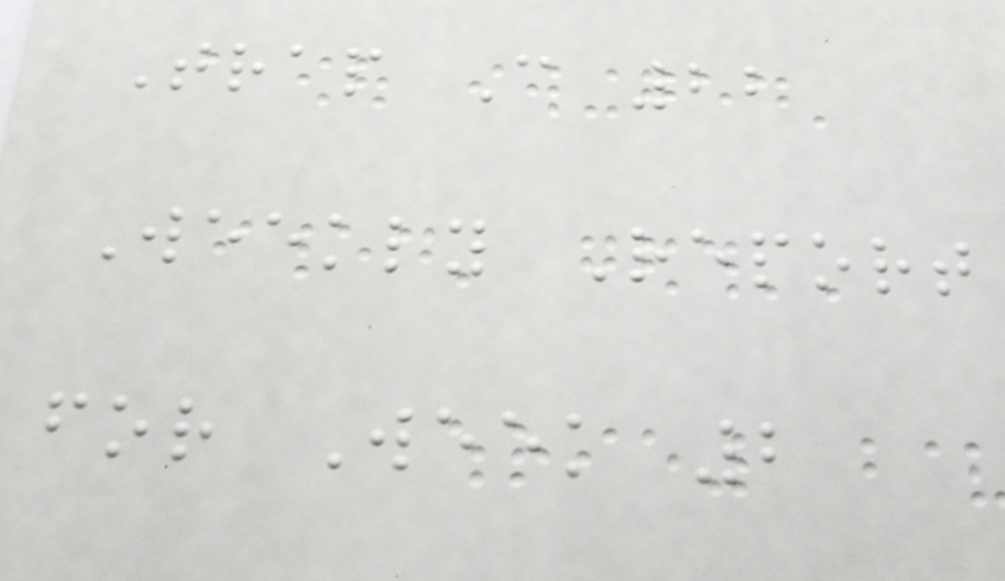Trap C 22
Weekly Report
for Week 2
